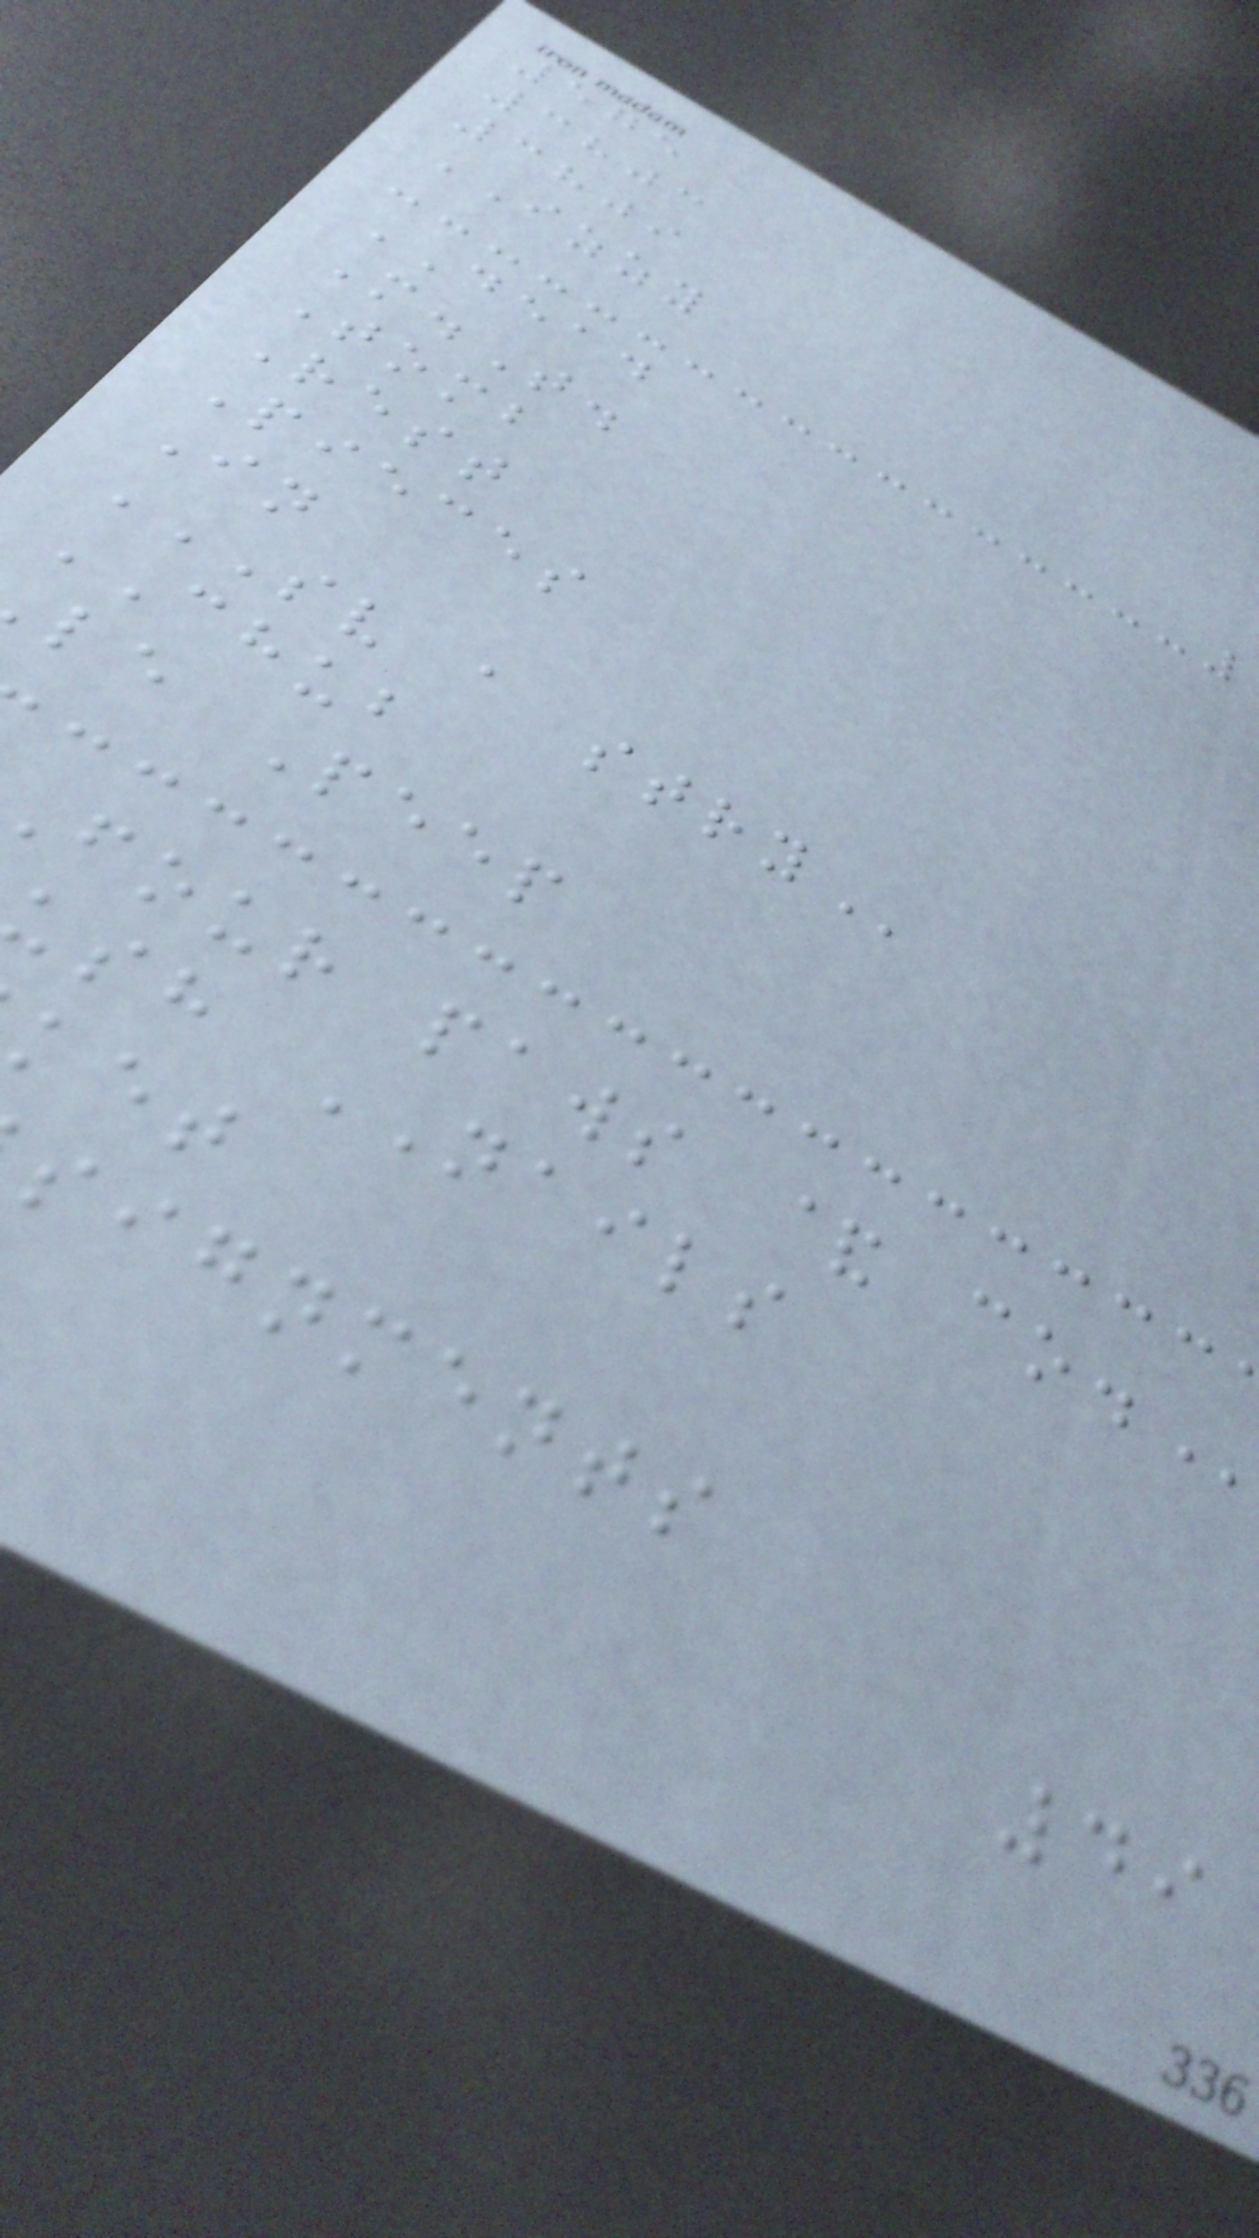575
3803
3809
IZZY
DEAD
M.T.
Tomb
Rest
Pieces
In
SV A STRY
CHUB
le Peep
four paws &
sh NAILS
signments
49
